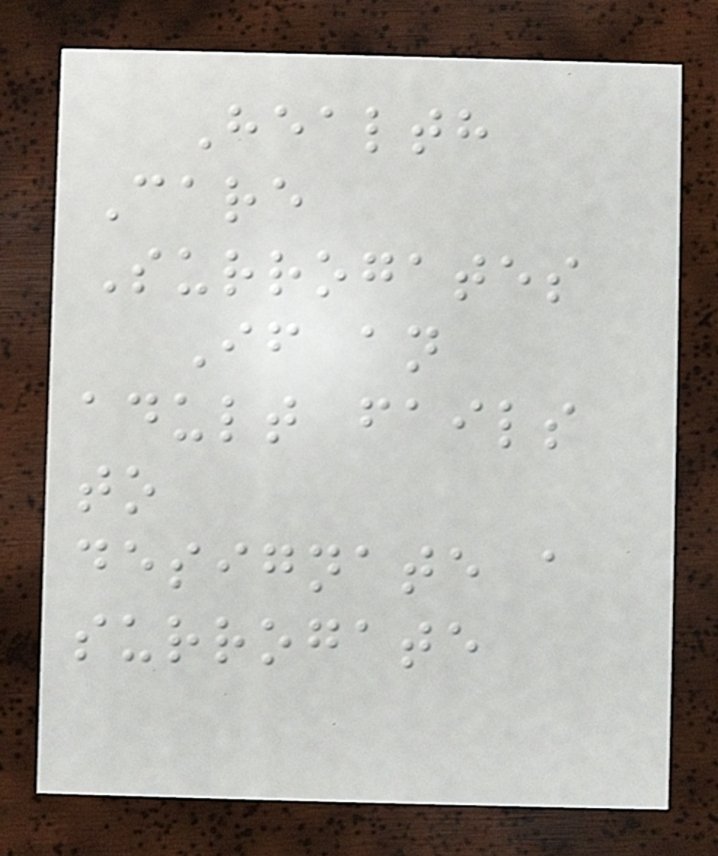Health
Care
Surrogates
If an
adult fails
to
designate a
surrogate
